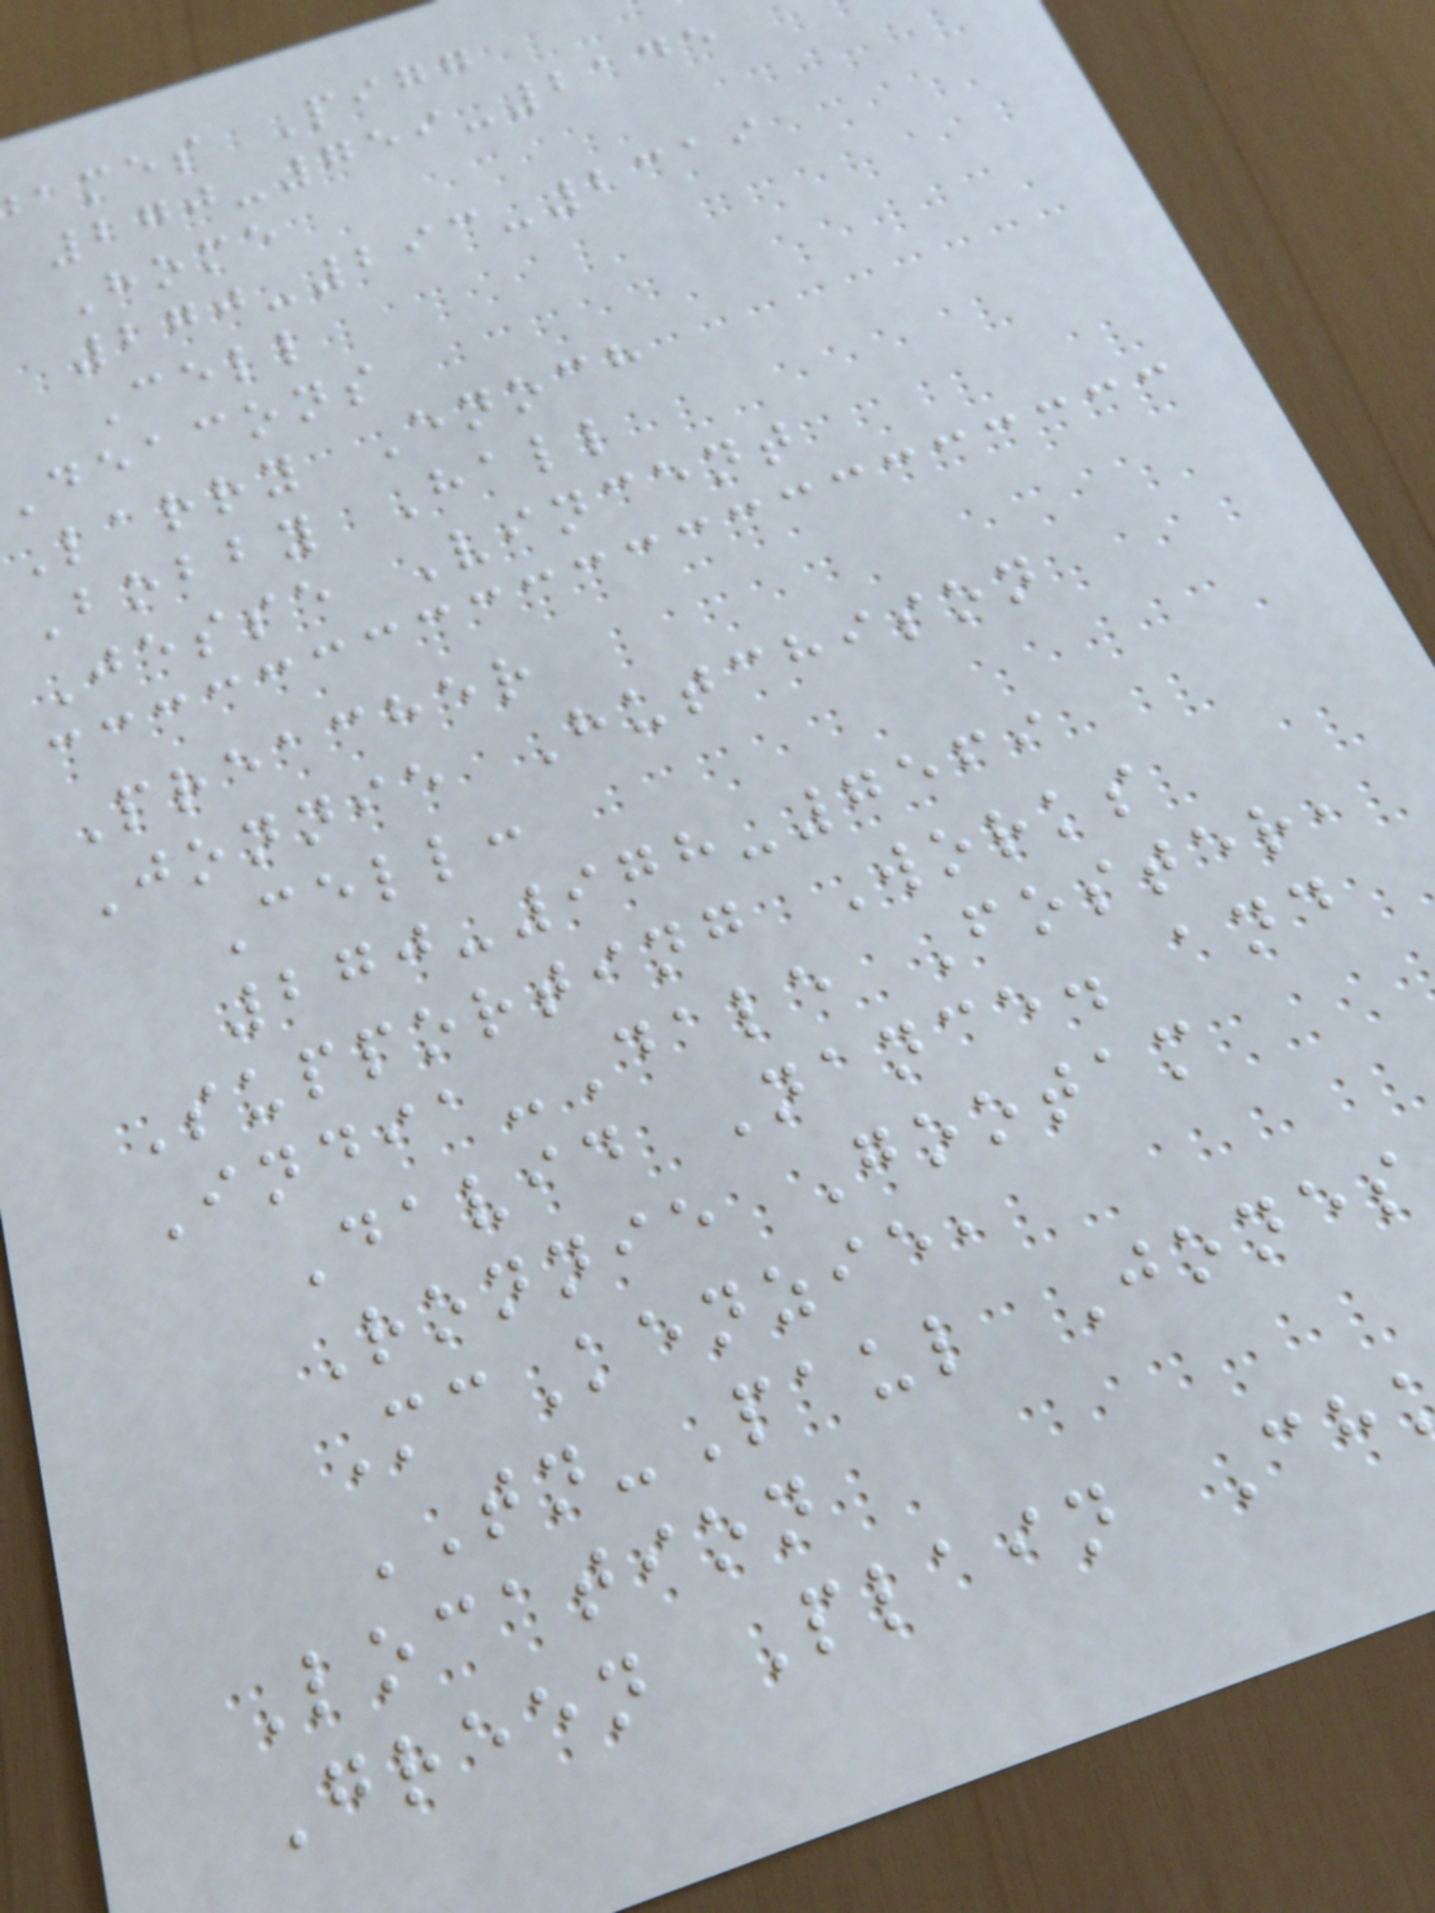ames Pigg
270-759-2145
Home
270-293-2319
Cell
deacons
Larry Enoch
Bobby Hall
Jesse Vincent
Preacher
Jonnie Hutchison
Cell:
270-978-7569
Supporting Works
India-Dale Foster,
David Nance. and
Ronnie Gootam
McKenzie,
TN-Paul Jones
Location
Green Plain Ch
